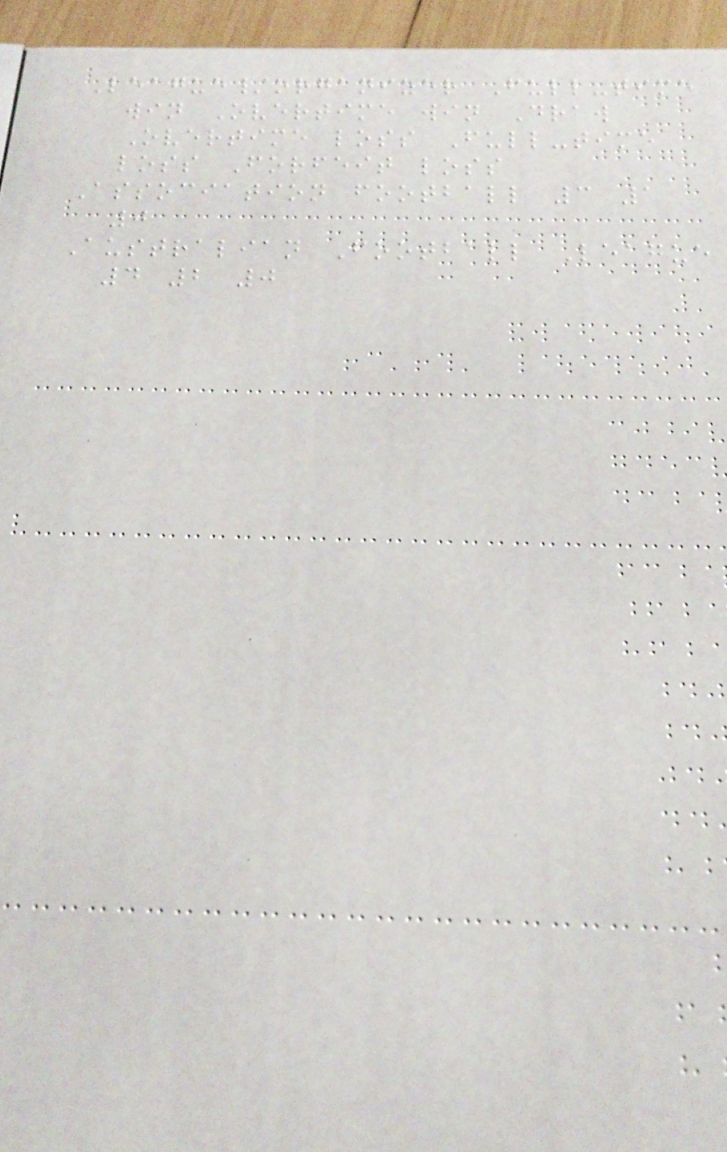League/organizer Full-time
win Overtime win Draw
Overtime loss Full-time
loss Forfeit loss
Association football 3 1
0
Australian Football League
4 2 0
